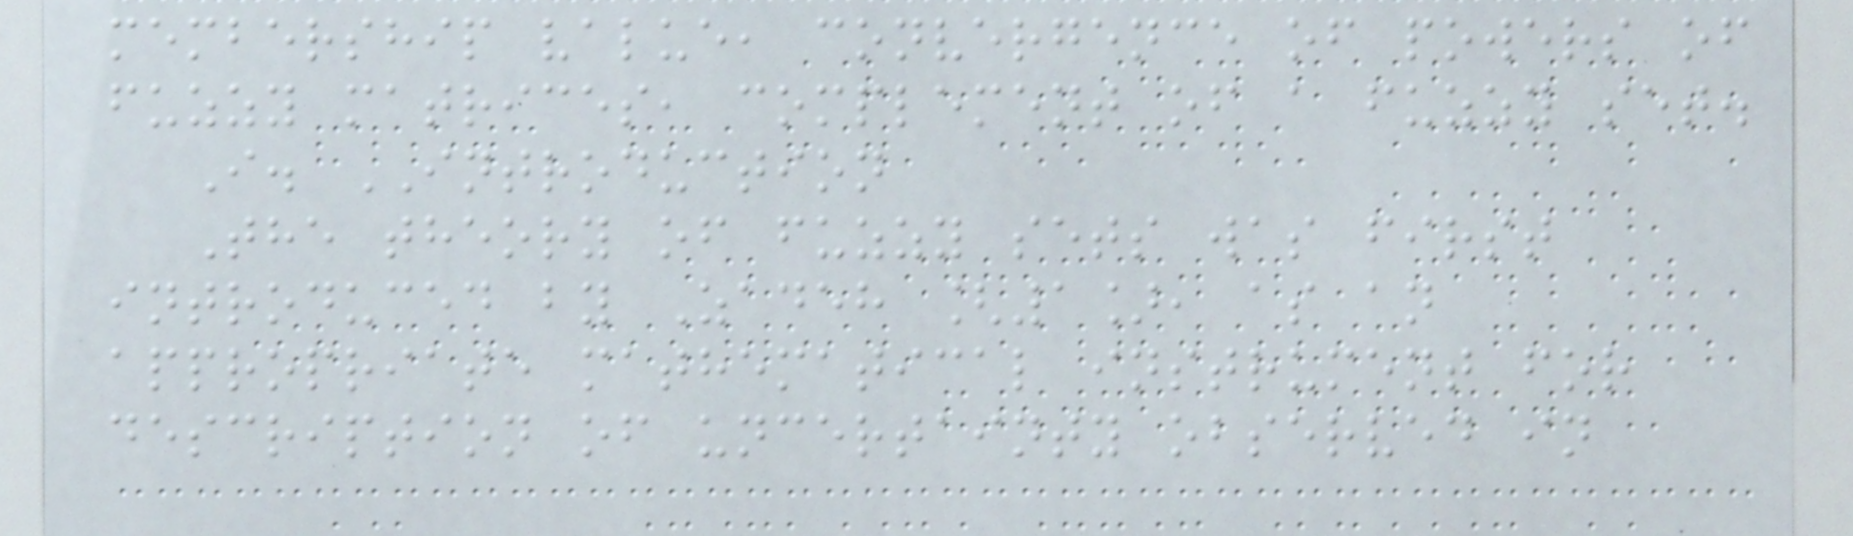membership value, convergence of powers of
fuzzy matrices, complement of a fuzzy set.
I. INTRODUCTION
The theory of fuzzy sets was first
introduced by Zadeh [1], as an
appropriate mathematical instrument for
description of uncertainty observed in
